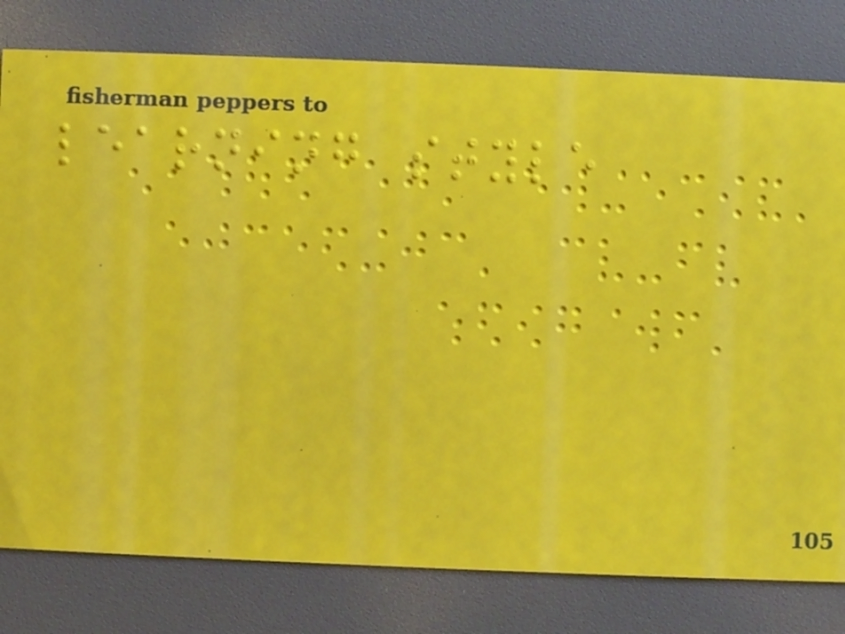learning style
